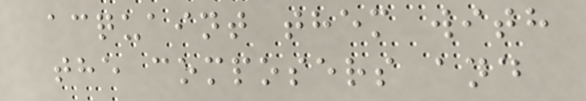acquaint them with
the composers and
